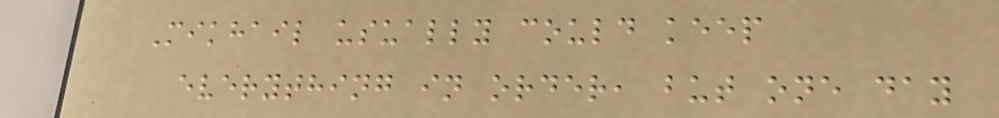Mikhail usually could keep
everything in order, but one day
